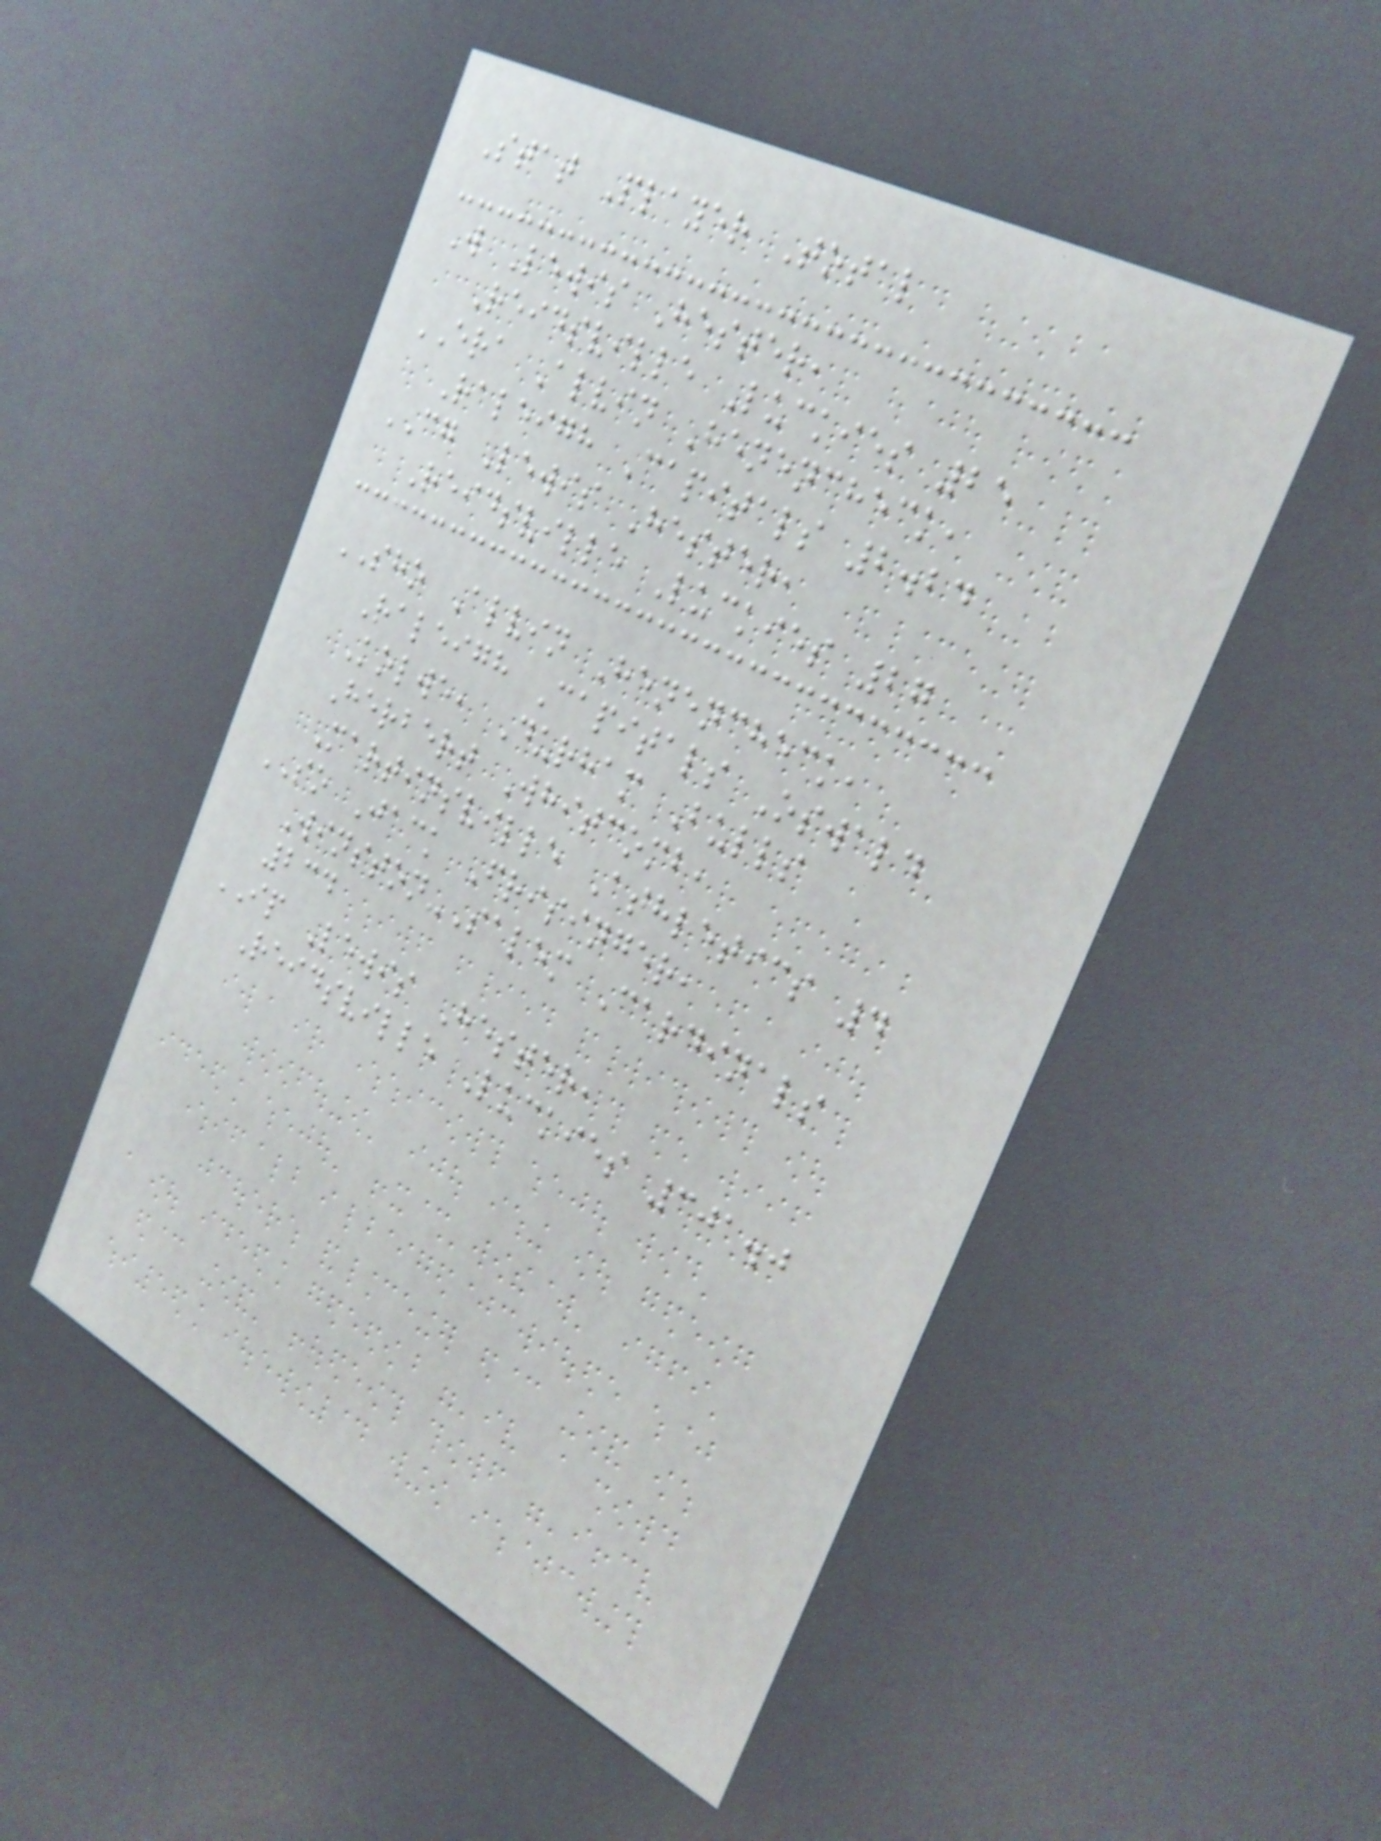Stat Player Total
W Lewis Hester,
Reidsville Luckies 25
ERA Alvin Henencheck,
Raleigh Capitals 2.24
CG Lewis Hester,
Reidsville Luckies 27
SHO Alvin Henencheck,
Raleigh Capitals Oswald
Kolwe, Durham Bulls
Herbert Whitcomb,
Martinsville Athletics 4
SO Jack Frisinger,
Winston-Salem Cardinals
234
IP Lewis Hester,
Reidsville Luckies 301.0
